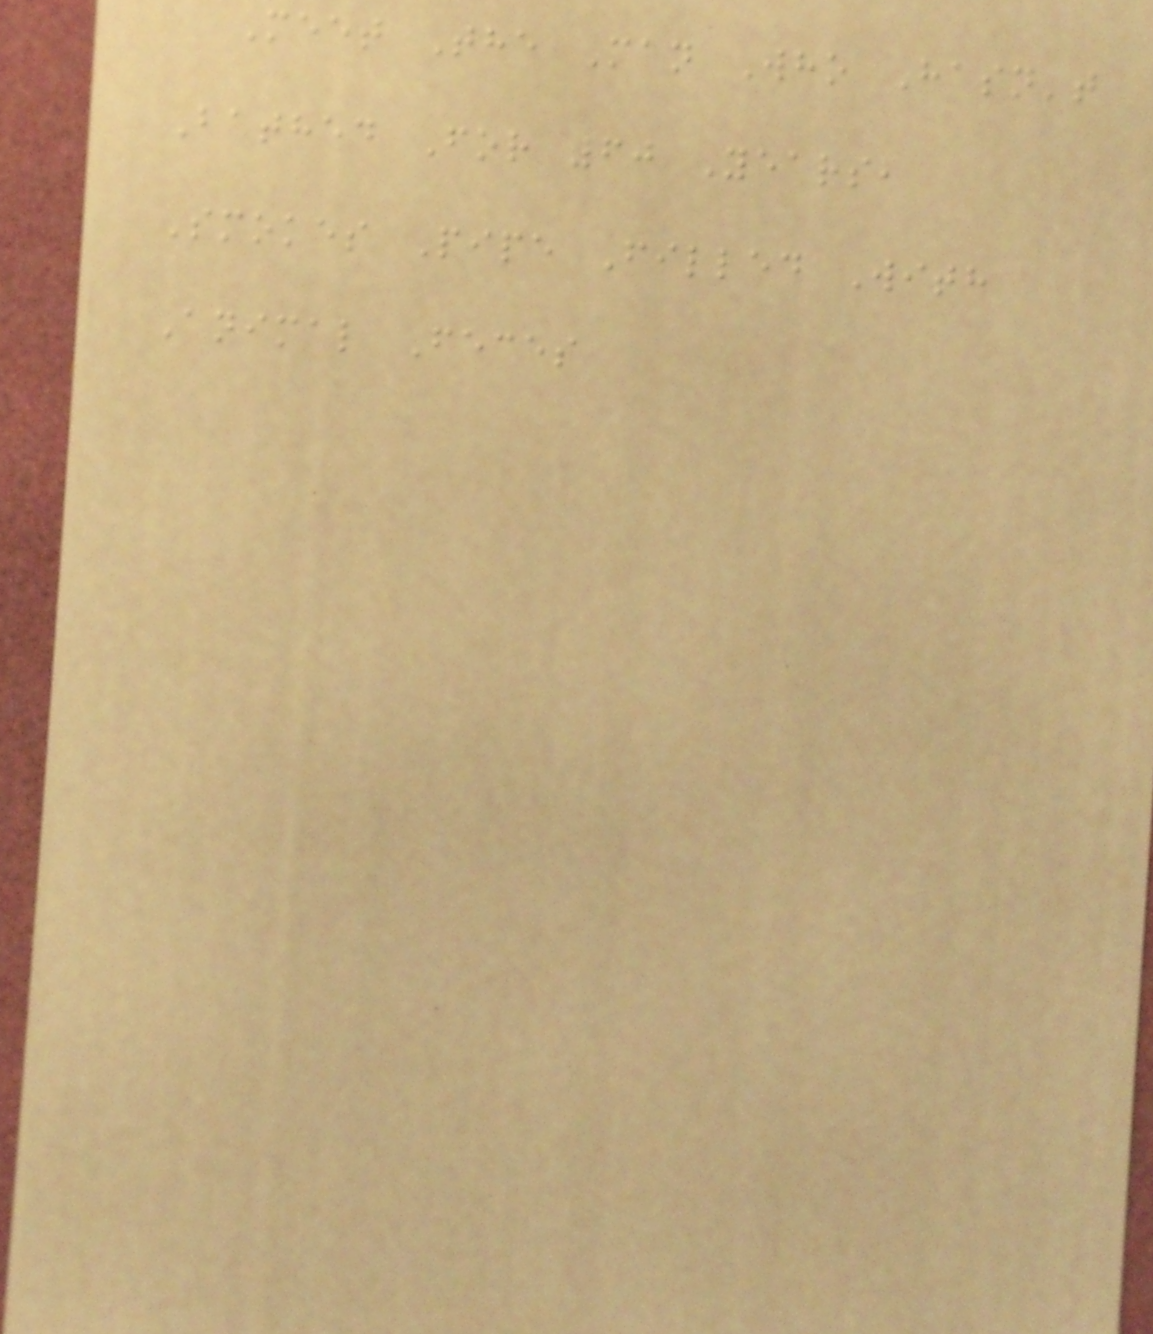Meet The Man Who Hasn't
Bathed For 60 Years,
Smokes Pipe Filled With
Animal Feces
